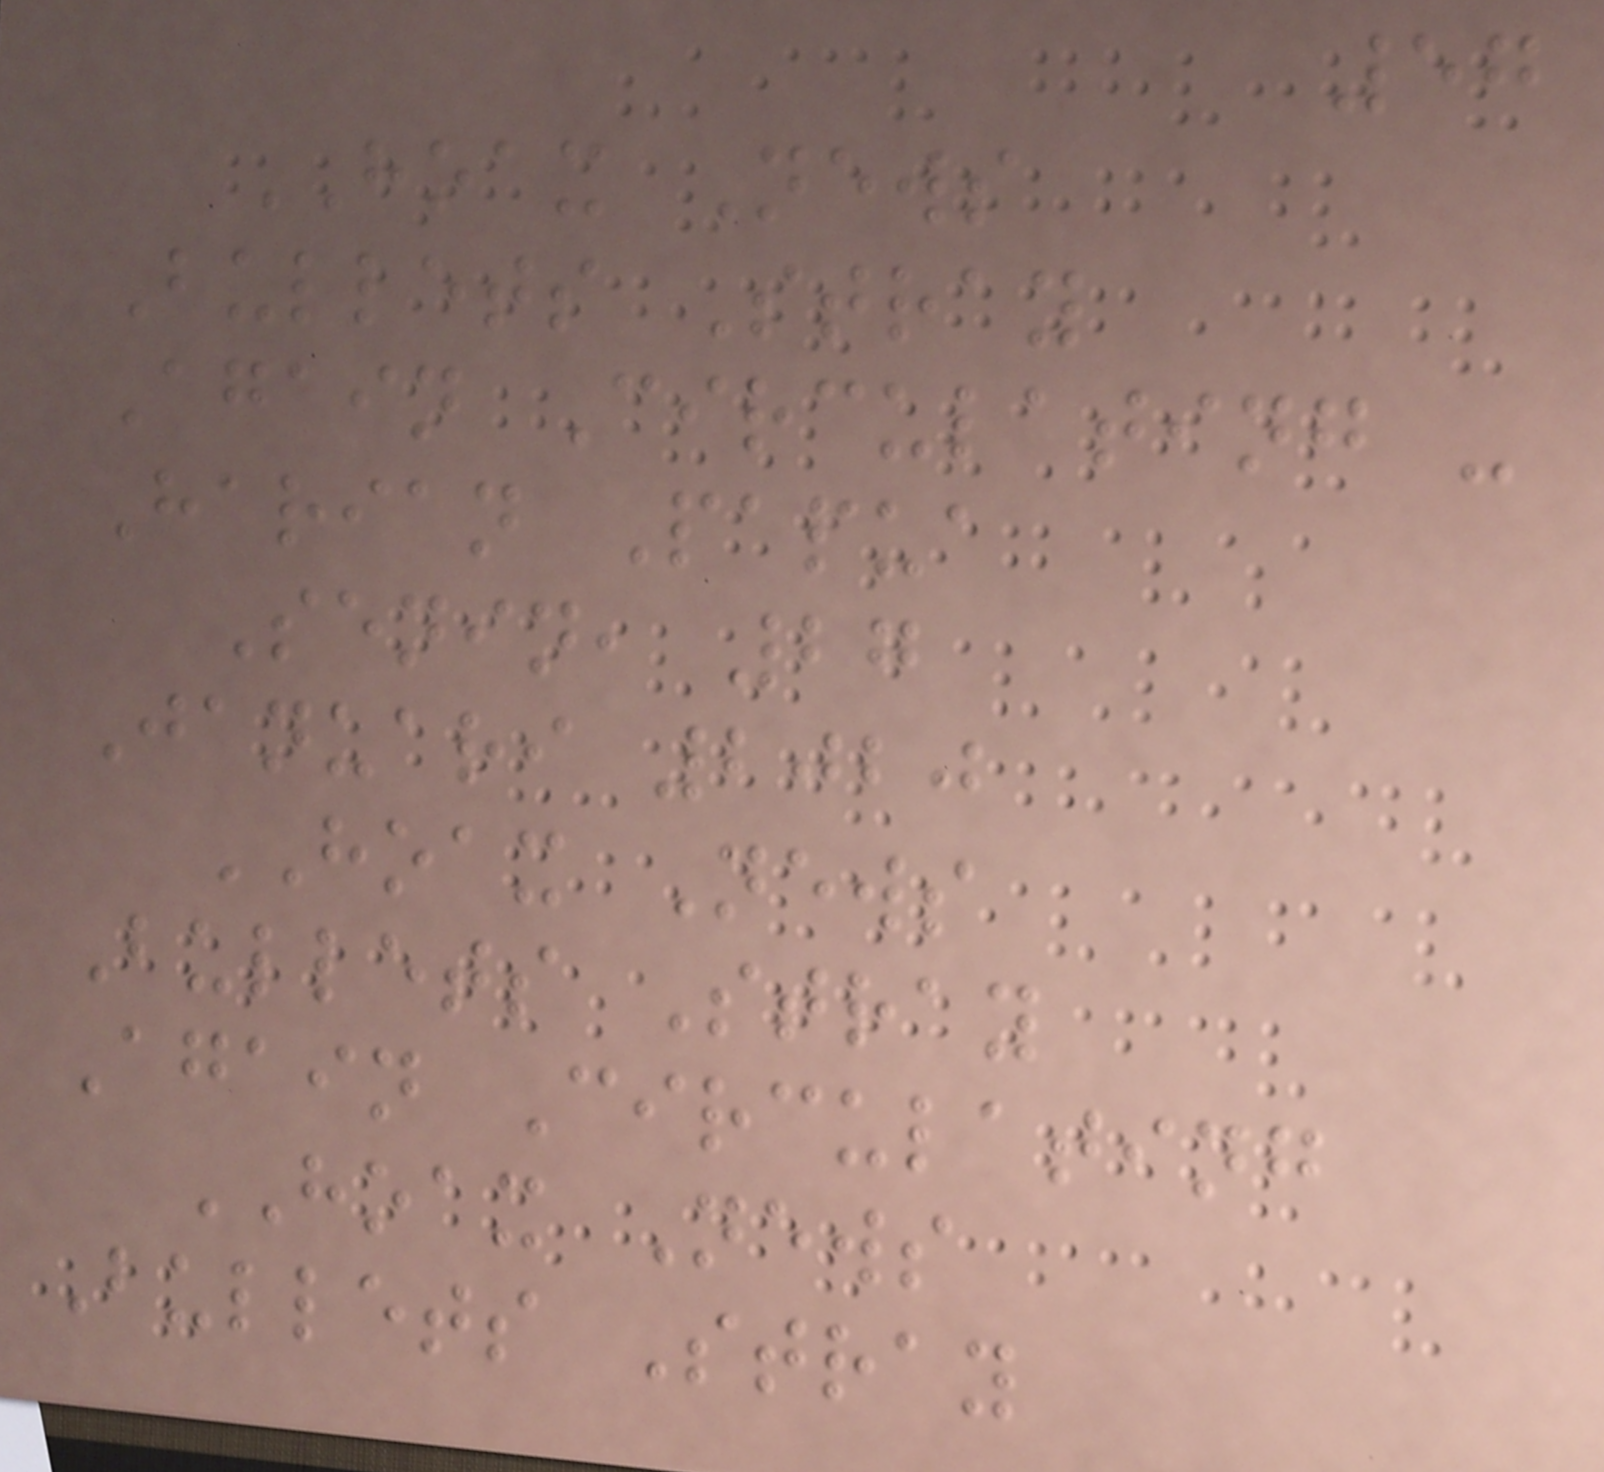57
HOAX News
Bullets Stray
Again Circulating -
Harian Papua
Senin, 27
Januari 2020
HOAX News
Bullets Stray
Again Circulating
HOAX News
Bullets Stray
